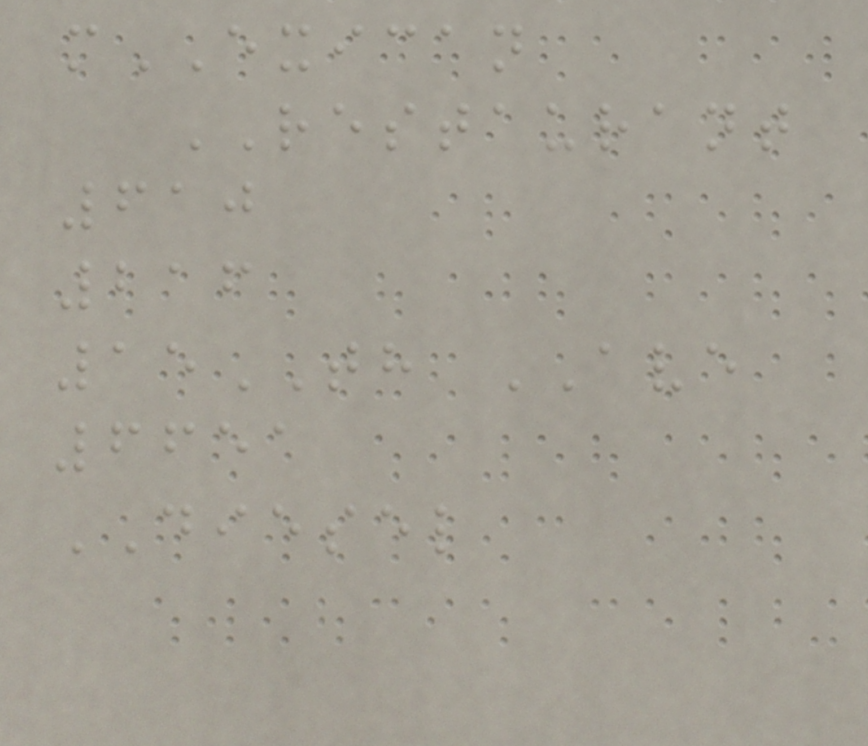mEXICAN
RESTAURANT
610
216
15TH AVE
6651
DIESEL
